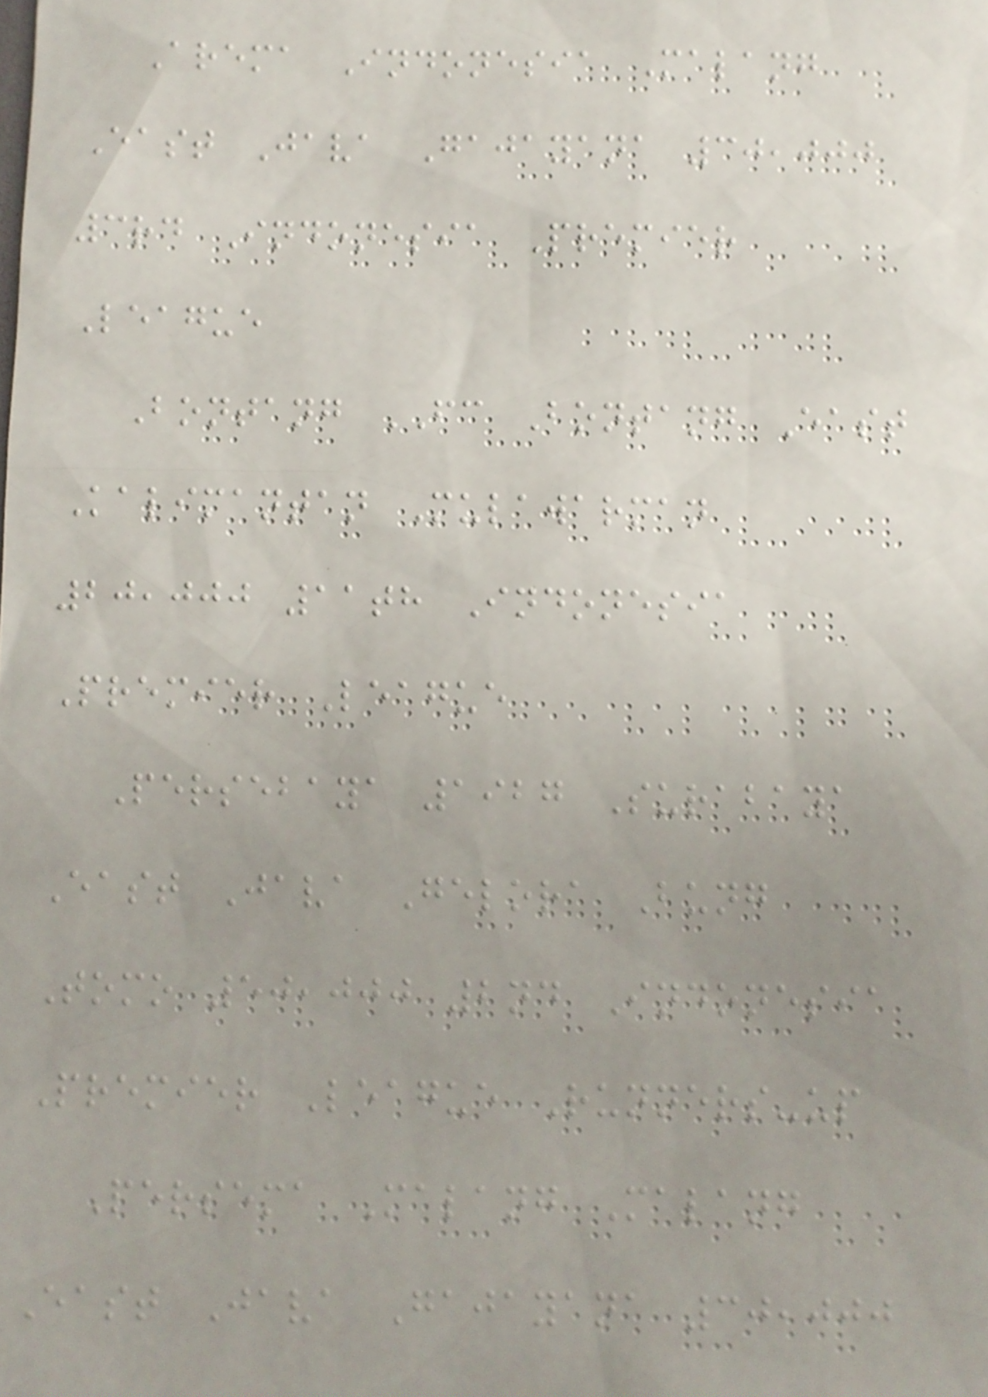Arema Indonesia Malang
East Java Gajayana 30,000
3rd Indonesia Premier
League
Bontang FC Bontang East
Kalimantan Mulawarman
20,000 11th Indonesia
Premier League
Persebaya 1927 Surabaya
East Java Gelora Bung
Tomo 50,000 2nd Indonesia
Premier League Runners-up
Persema Malang Malang
East Java Gajayana 30,000
